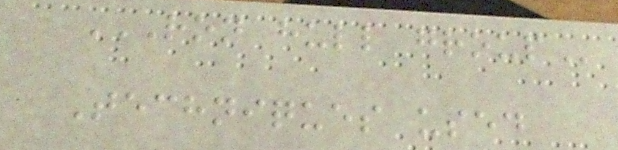RON HULL GROUP
Techniques used
